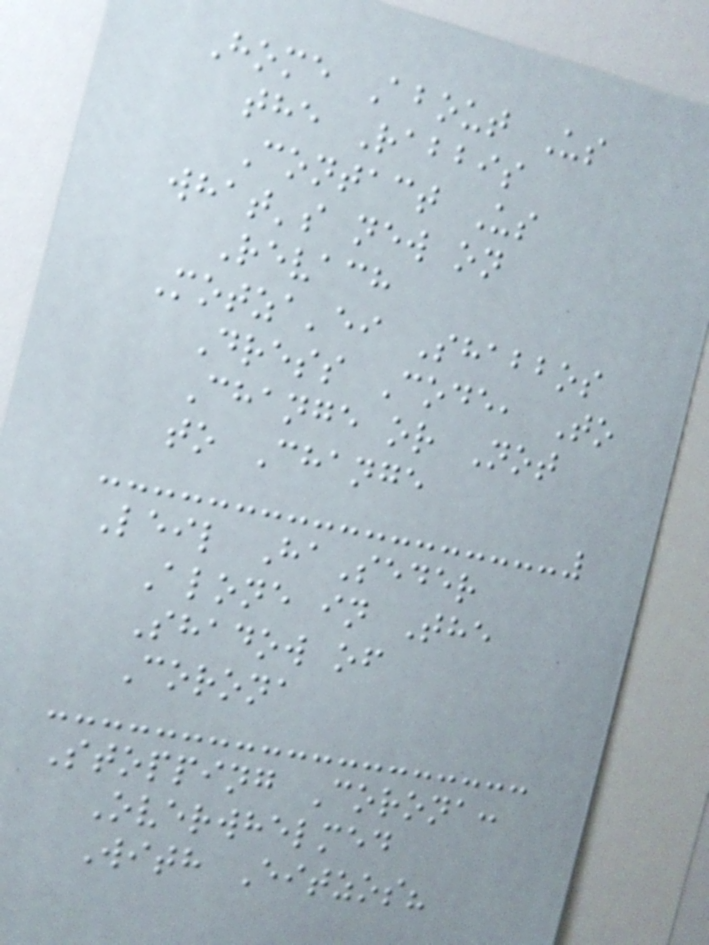Home About Us
the Rabbis
Contact Us
what's new on
Revach
Motza'ei Shabbos
Dress Code, To
Change or Not
to Change
Leil HaSeder
Alone in The
Shadow of
Corona
Stopping Corona:
Overwhelmed
With Eitzos?
